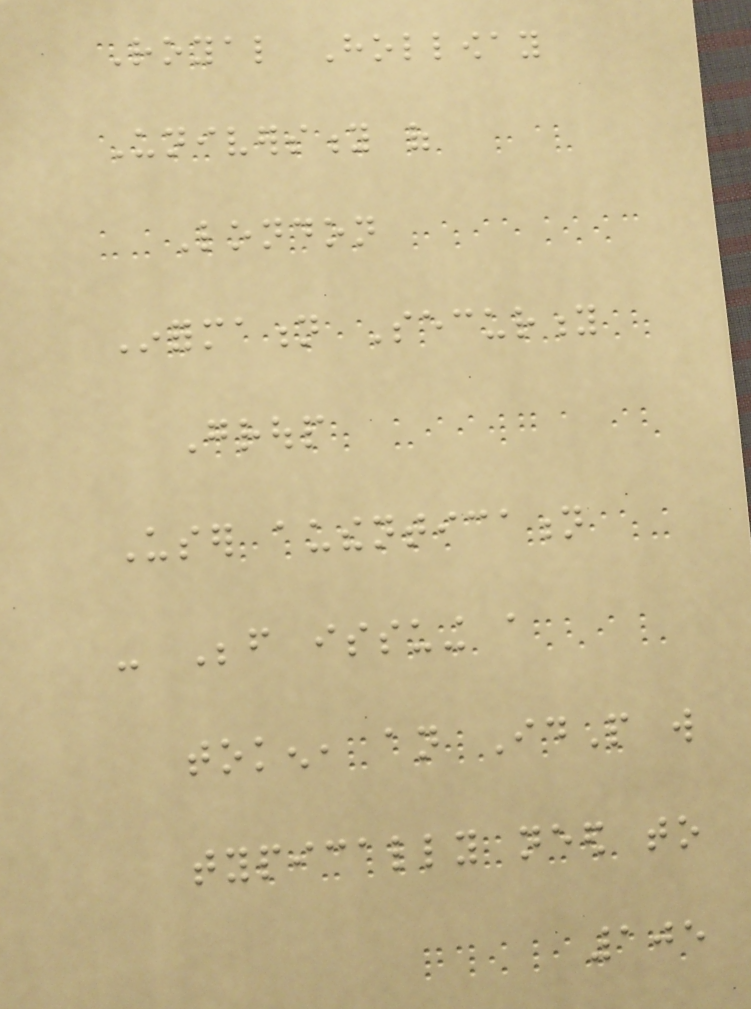Royal Holloway
University of
London
Information Security
Group
User authentication
- Before issuing a
token, an IdP will
typically need to
105
